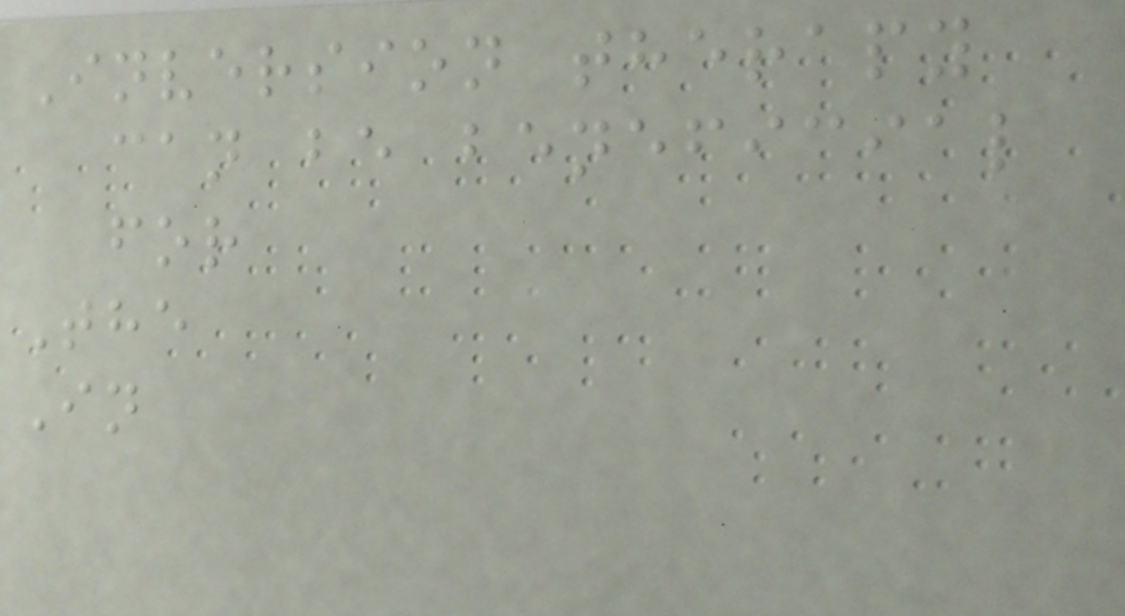Inversion therapy
can be beneficial
for
The
In
